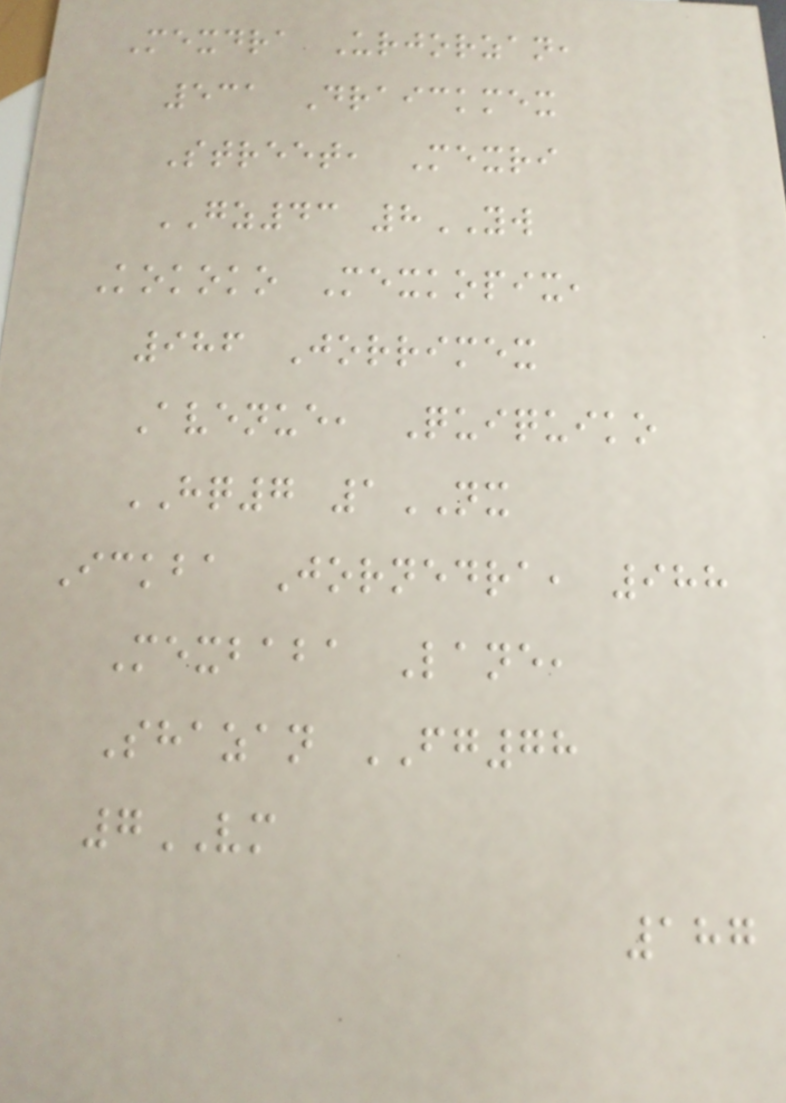Mexdra Urjorzan,
531 Draickmex
Street, Mexri
GZ43 8YW
Kokoko Mexkopix,
986 Jorrimex
Avenue, Quiquiko
HQ7 1NX
Ickba Jornedra, 988
Mexbaba Lane,
Shazan FG78
7VM
187
